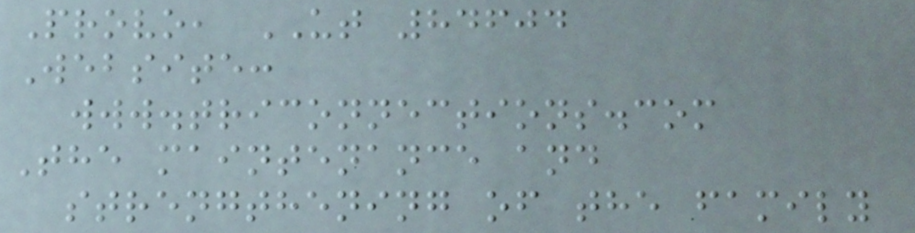Provo, UT 84604
Website:
www.triconnections.com
The maintenance and
strengthening of the family
